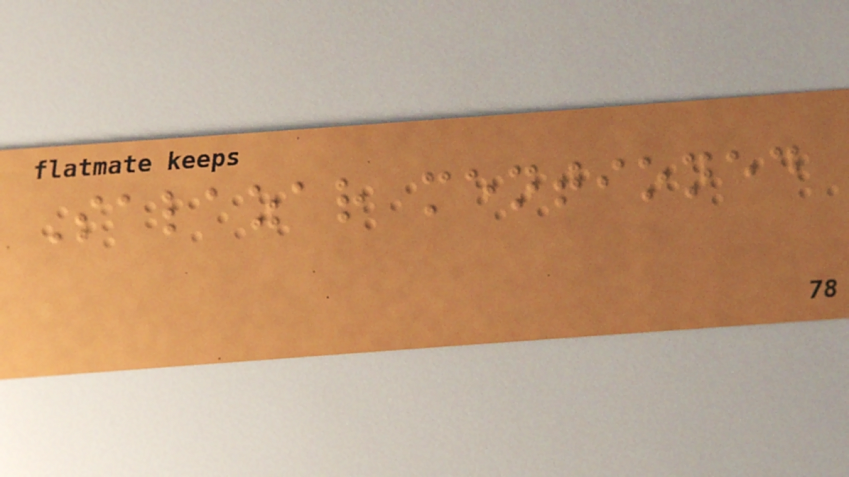Salazar mentioned
